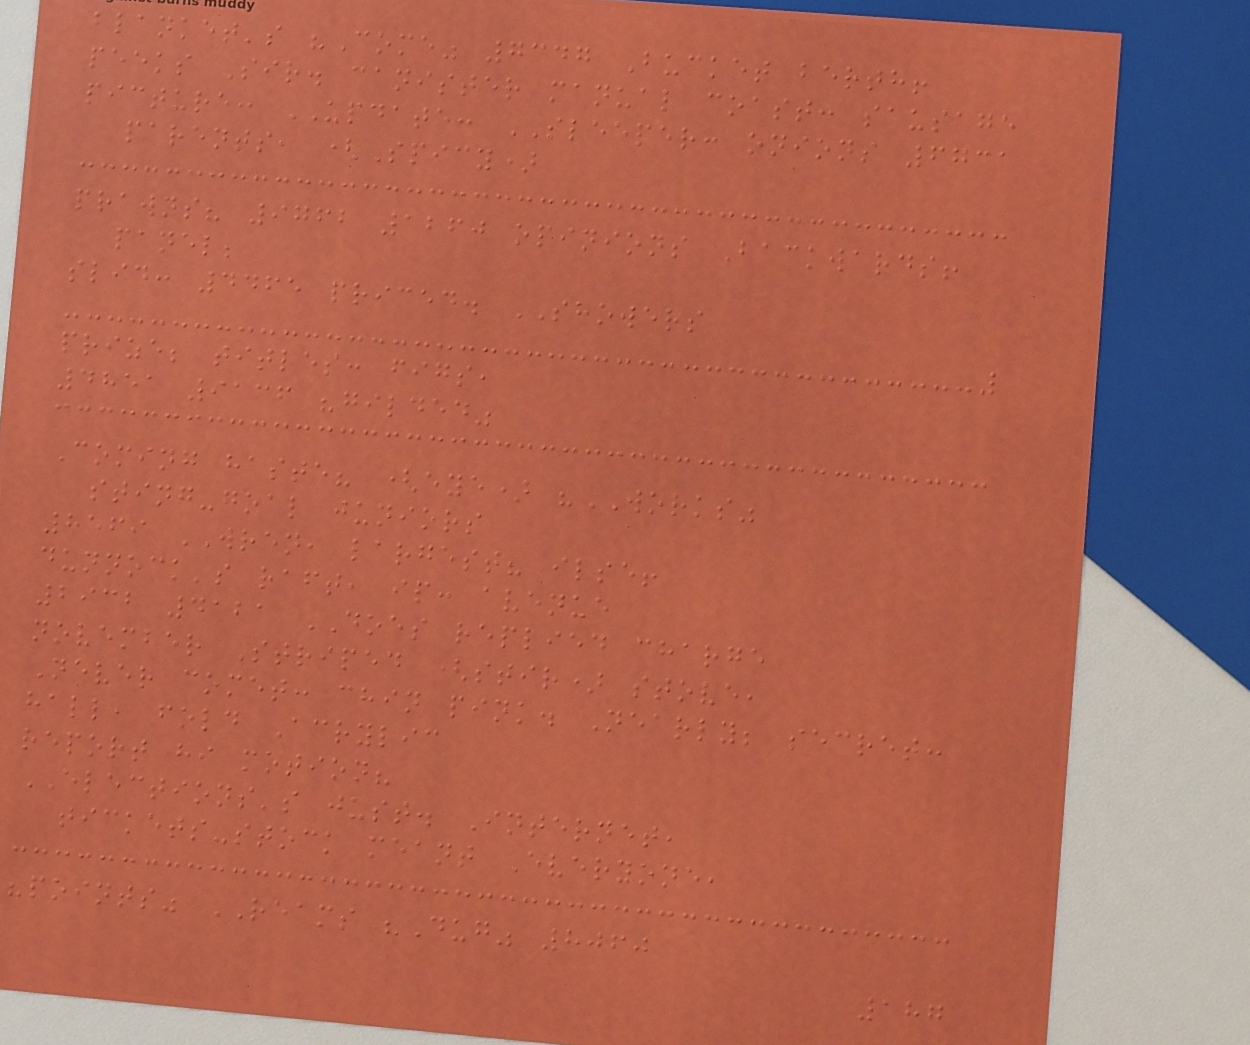blanket's "Come" 7347 Bucket berth!
peeks Sir. canister manual coast: sausage
picture: UPDATE: SLEEPER: onions 6731
parents, (Spicy)
prawns? 9762 1260 opinions Backwards!
panel;
slid: 4465 priced. SHOWERS
prize; titles: figs,
4851 9136 "gilded"
Coming haste? (eye) "WORKS"
sting-goal juniors
8569 WREN, largest? ilse!
dunnock's raft, ip: avenue
2932 4121 DOES replied charge
november Striped (stir) stove,
Never comet: chin pink. Nearly; secret:
hall, fold Acrylic
report hi motion?
ELECTIONS's just. Internet,
tickets-stock meant Everyone,
"points" REAMS "Dug" 8060
187
